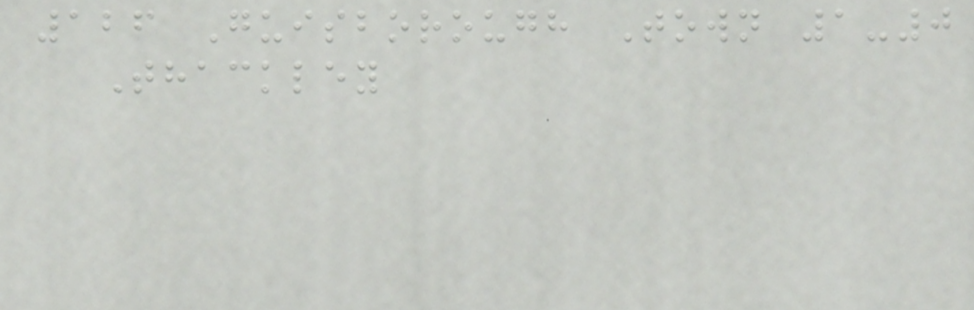126 Guisborough Town 1-0
Thackley
